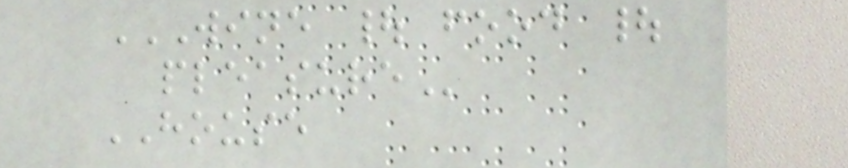WINE | FOOD |
PLEASURE
HOUSE
